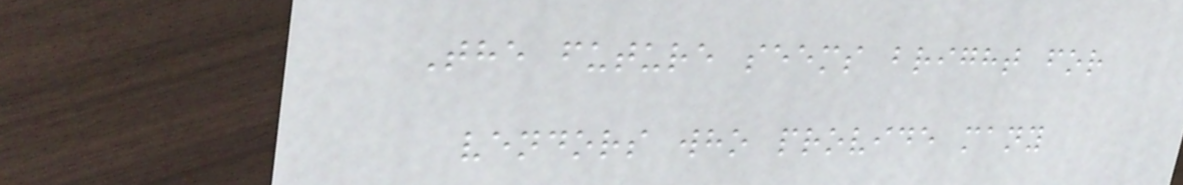The future seems bright for
vendors who provide many
